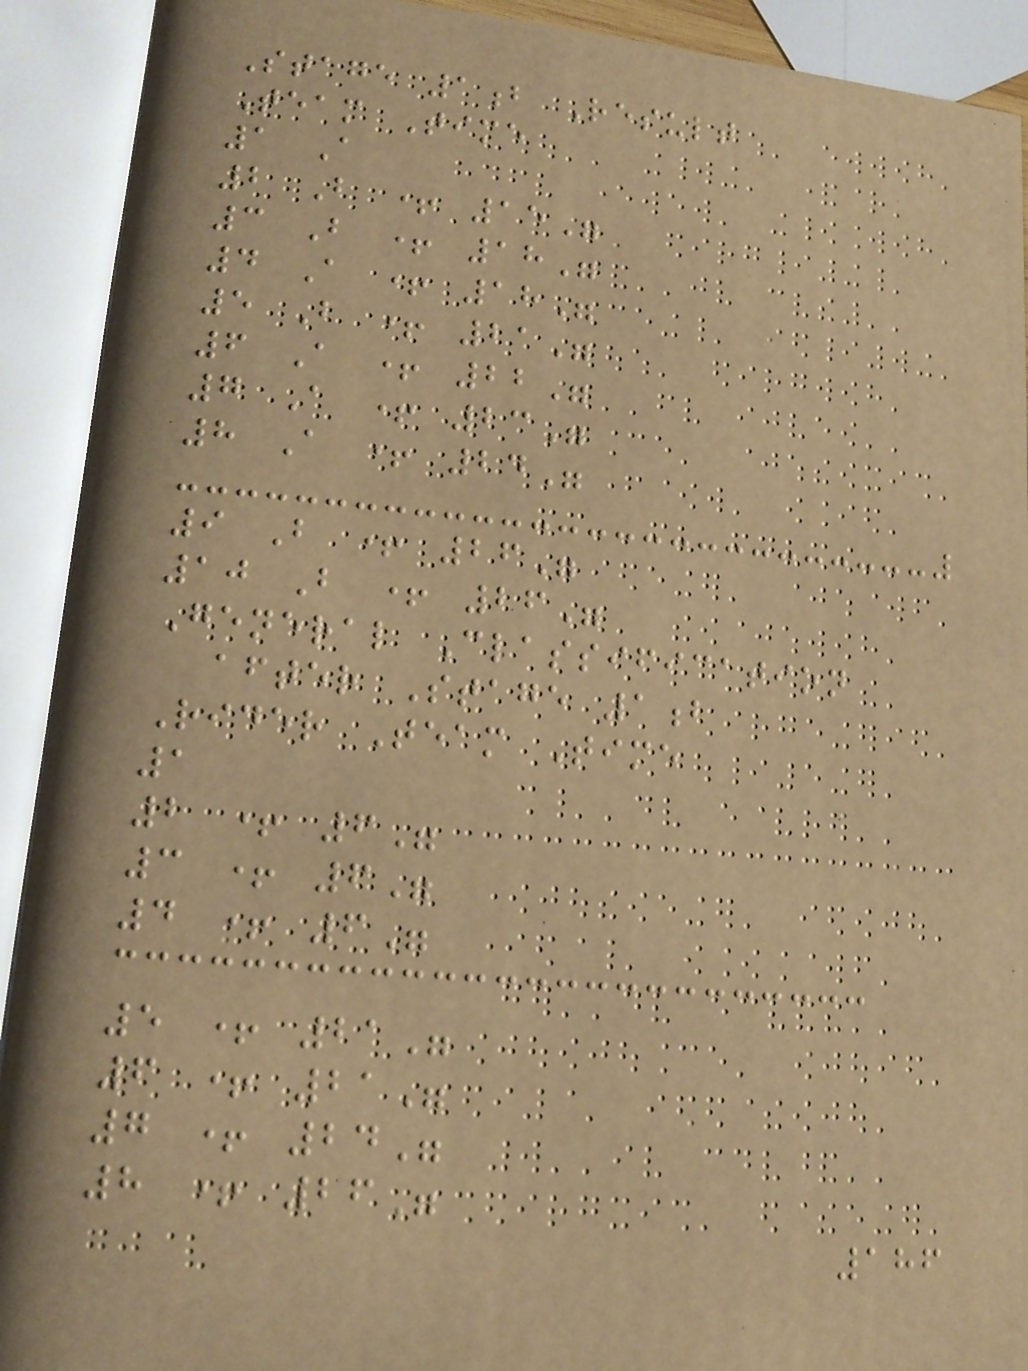Stage 1b Result
Team Time
1 A
2 B + 15"
3 B + 18"
4 A + 18"
5 B + 21"
6 A + 22"
7 A + 23"
8 A + 24"
9 B + 26"
10 B + 26"
General Classification
after Stage 1b
Rider Team Time
1
2 + 6"
3 + 6"
4 + 6"
5 + 21"
6 + 21"
7 + 24"
8 + 26"
186
